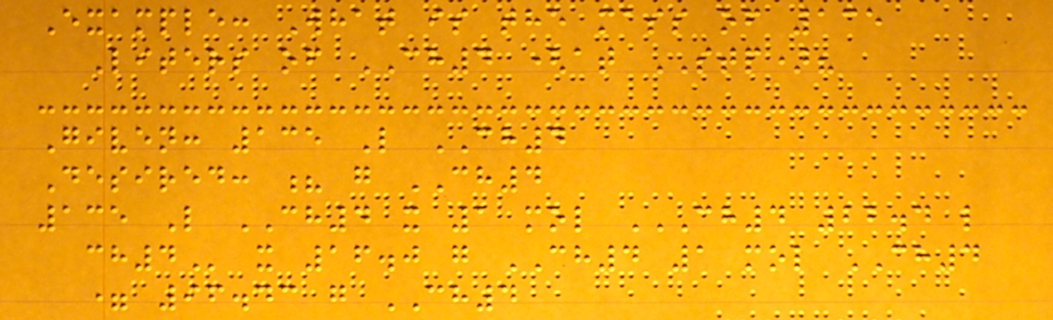Example: What is the mass of 135
Liters of CH4 (at STP)?
Given: 135 L CH4
Desired: ? g CH4
135 L CH4 x 1 mol CH4 22.4 L
CH4 x 16.0 g CH4 1 mol CH4
= 96.43 g CH4
